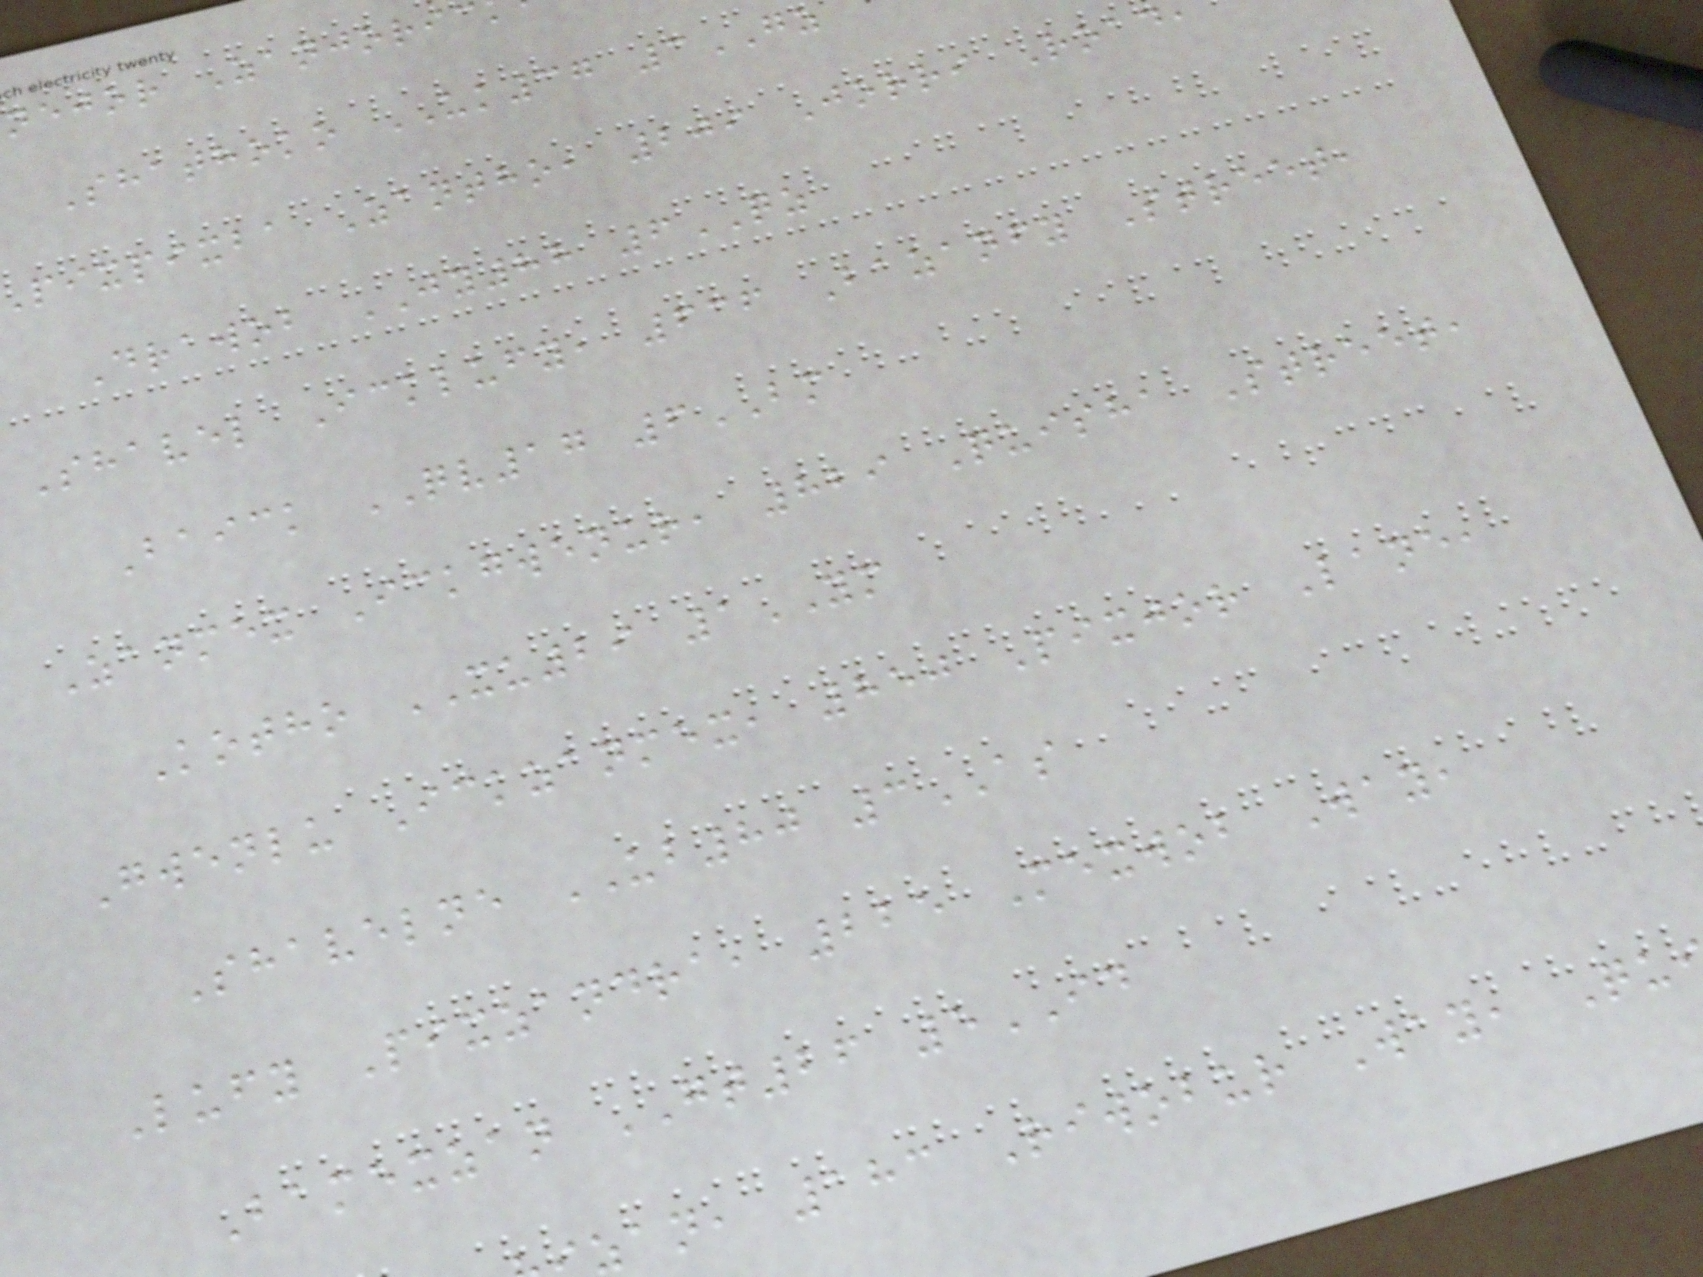nejor Zanjoric
Shathoko UK37 3GZ
pixpixba Zantho, 209 Jorri Road
Drawob JY88 6QZ
Shavel Icklufy, 636 Bazanfy Street,
Baick QV17 6BM
Zanmex Ickgwenur, 829 Quisha Street,
Kotho XU29 1YM
Gwenlu Ickzanmex, 850 Pixjor Lane,
Shavelne UB80 3AS
Lufy Pixzandra, 225 Mexwob Way,
Bamexzan GT26 5ID
zan, 183 Riwobur Way, Qu
